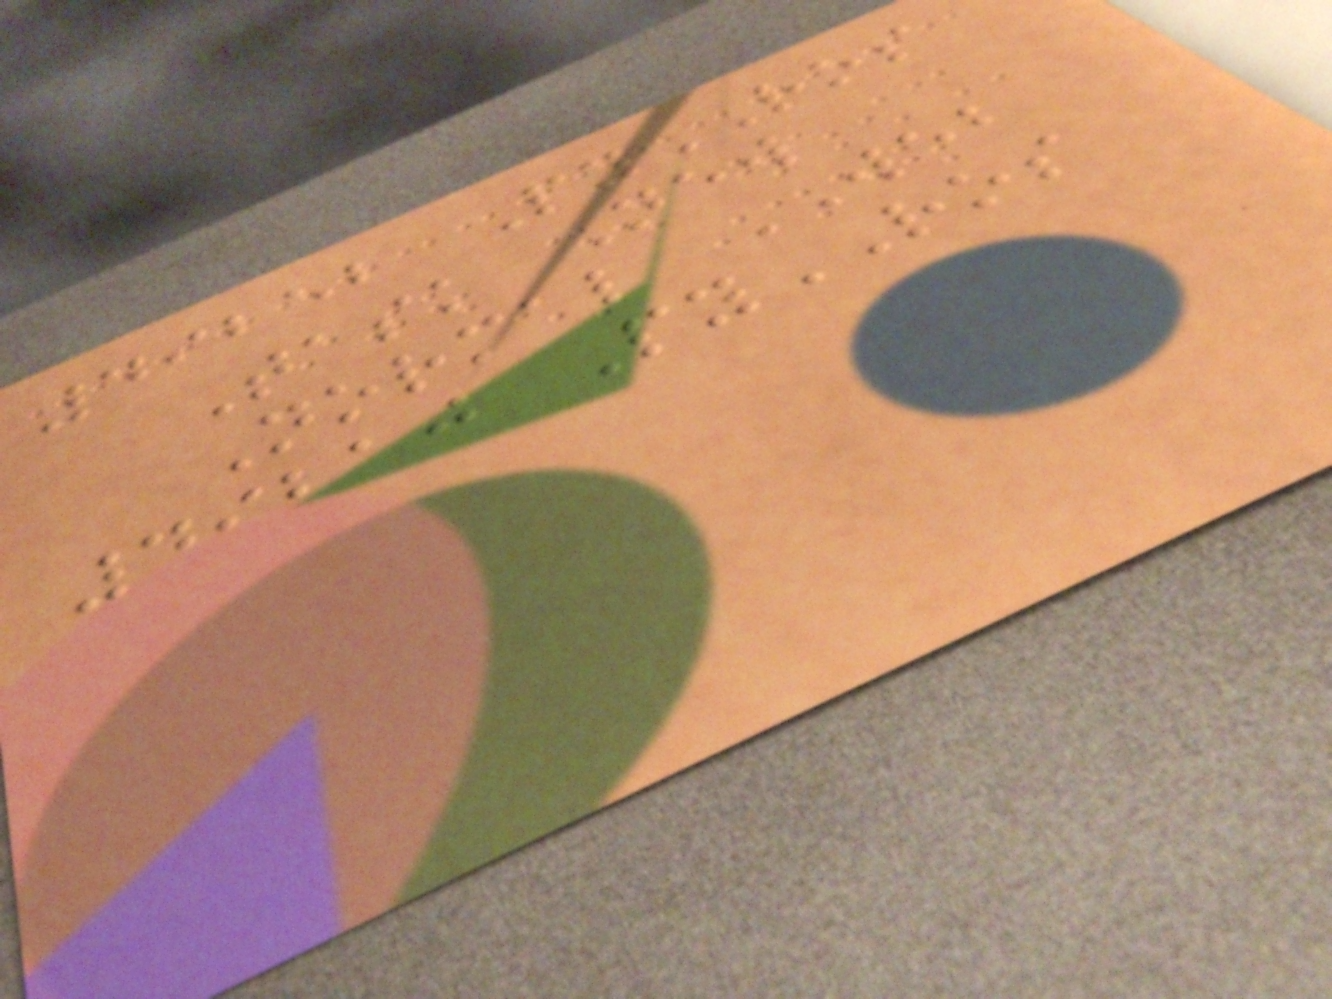49252 PyROS
Task New
Normal WEB
49210 PyROS
